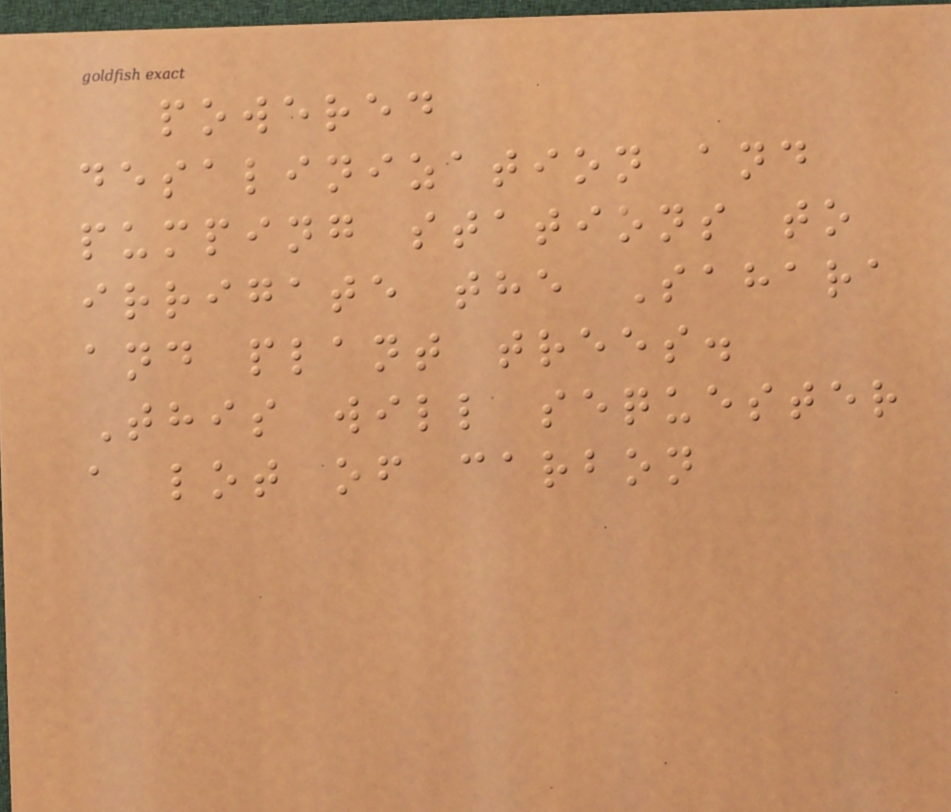powered
desalinization and
pumping stations to
irrigate the Sahara
and plant trees.
This will sequester
a lot of carbon
